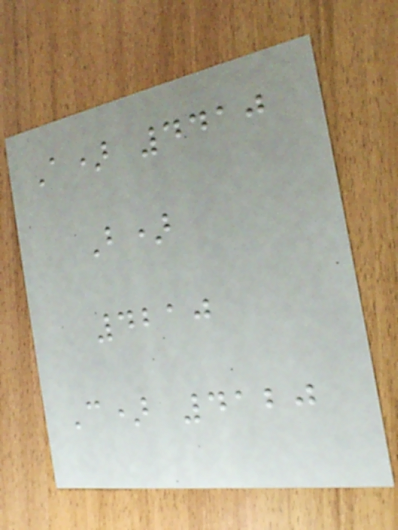A) 4410
B)
4210
C) 4120
